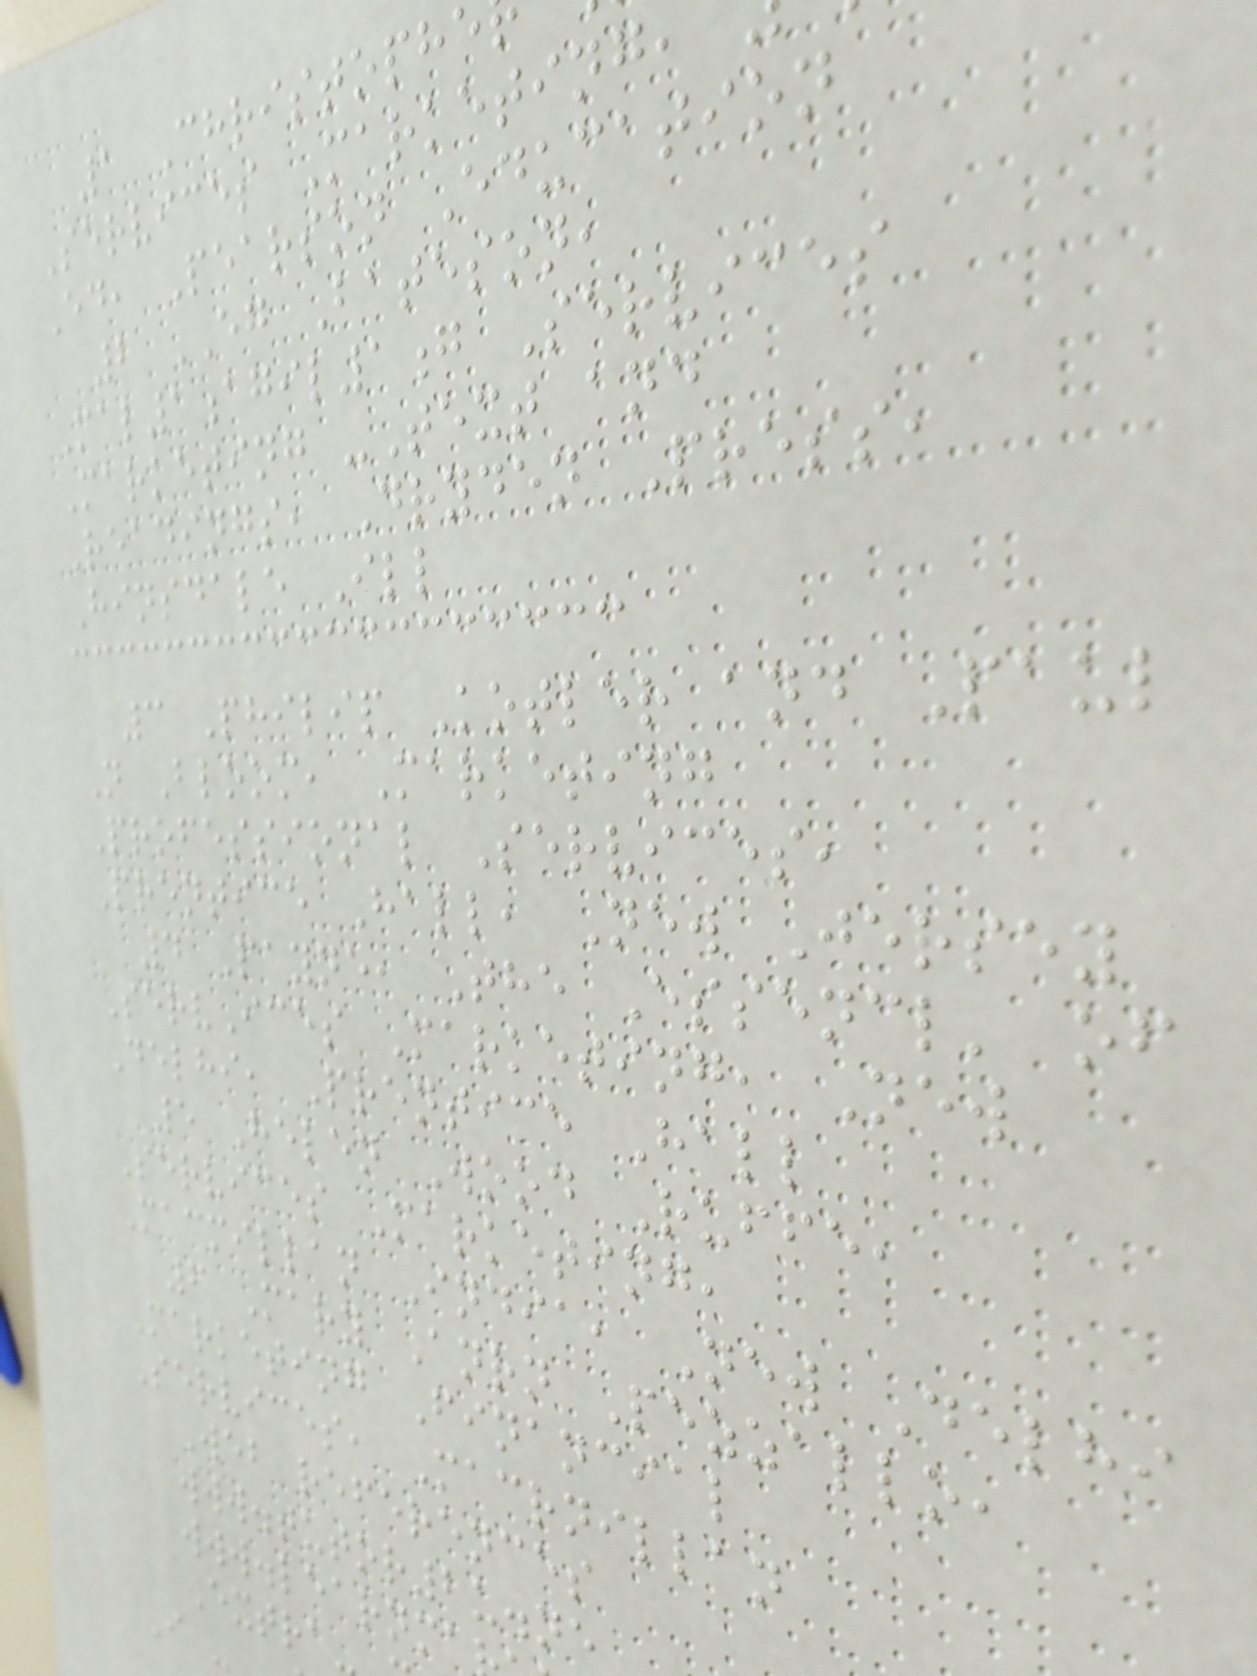1 Christophe
Services Marketing,
Ed, Pearson Education
2 EG Bateson,
Mal1agil1g Services
Marketing -Text and
Readings, Dryden Press,
Hinsdale Ill
3 Philip Kotler and Paul
N Bloom, Marketing
Professional Services,
Prentice Hall, New Jersey
4 Payne, The Essencl' of
ServIces Marketing, New
Delhi, Prentice Hall
5 Helen Wood Ruffe,
Services Marketing,
Macmillan India, New Delhi
6 Mary Anrn Pezzallo,
Marketing Financial
Services, Macrnillan
Web references
www.tutor2u.ne
www.learnma
